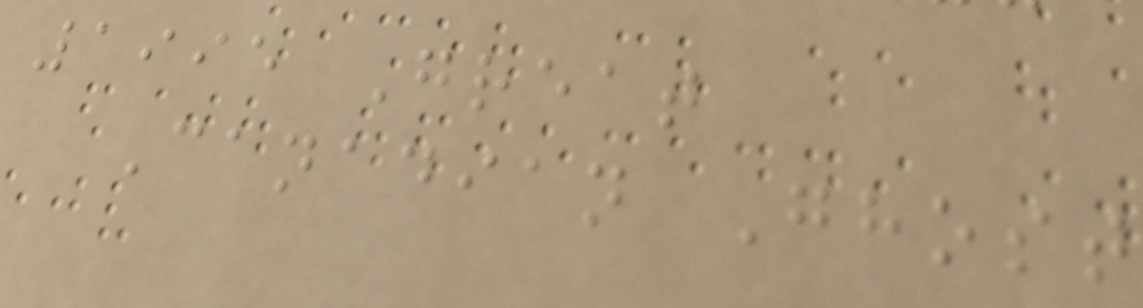1995 Great
Canadian Ghost
